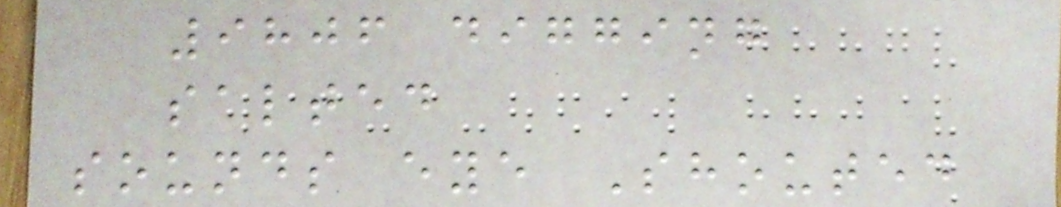9806 digging
salted
sounds eye Shouted
